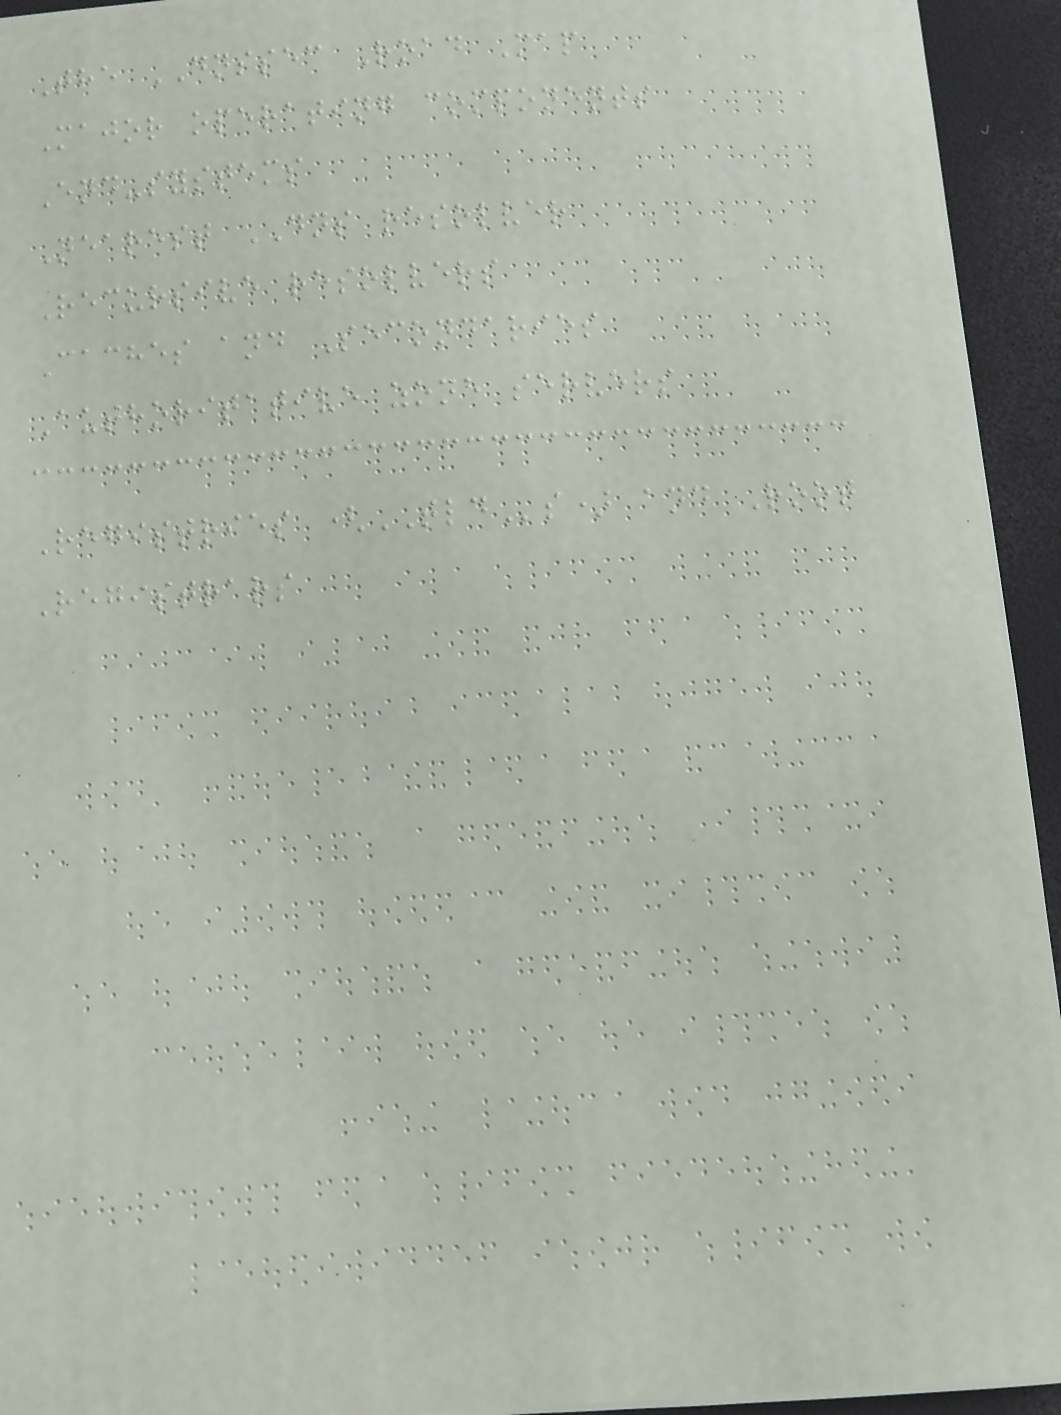The DNSSEC Road Map
Major operating components
End-systems
Nearest DNS resolver
Recursive resolvers
Caches and Secondaries
Authoritative zone servers
Registries (TLDs) and Root
Registrars
